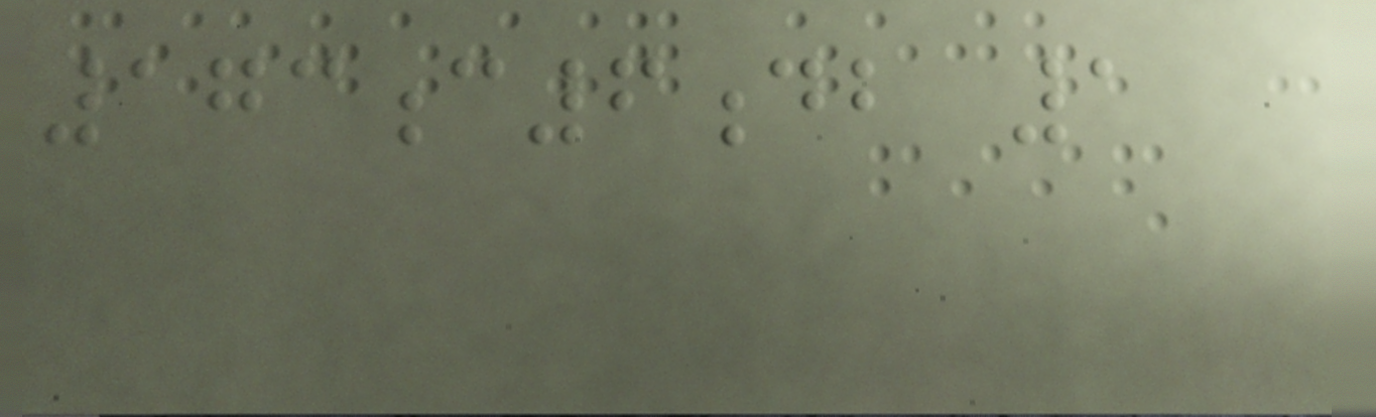173c6db 1
